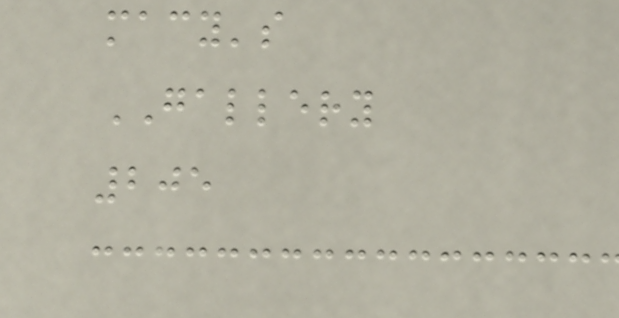macy's
GALLERY
205
